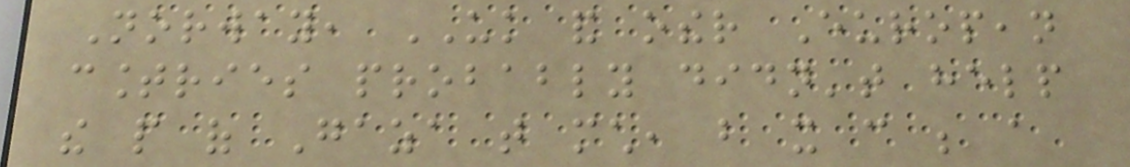Norway, UK and other European
countries probably didn't help
the people of Gaza that much, but it can be a
